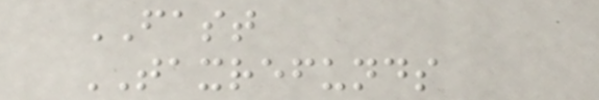FAST
TAXREFUNDS
